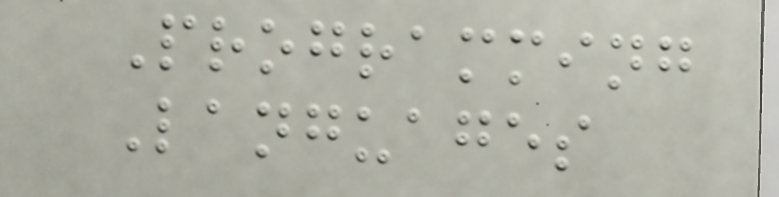Programming
Languages
